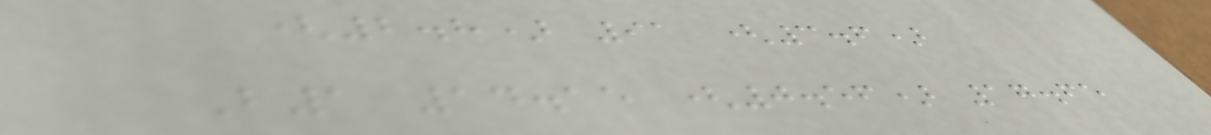(2.8) 91 (3.6)
B1 14.15 (0.56) 17.65
